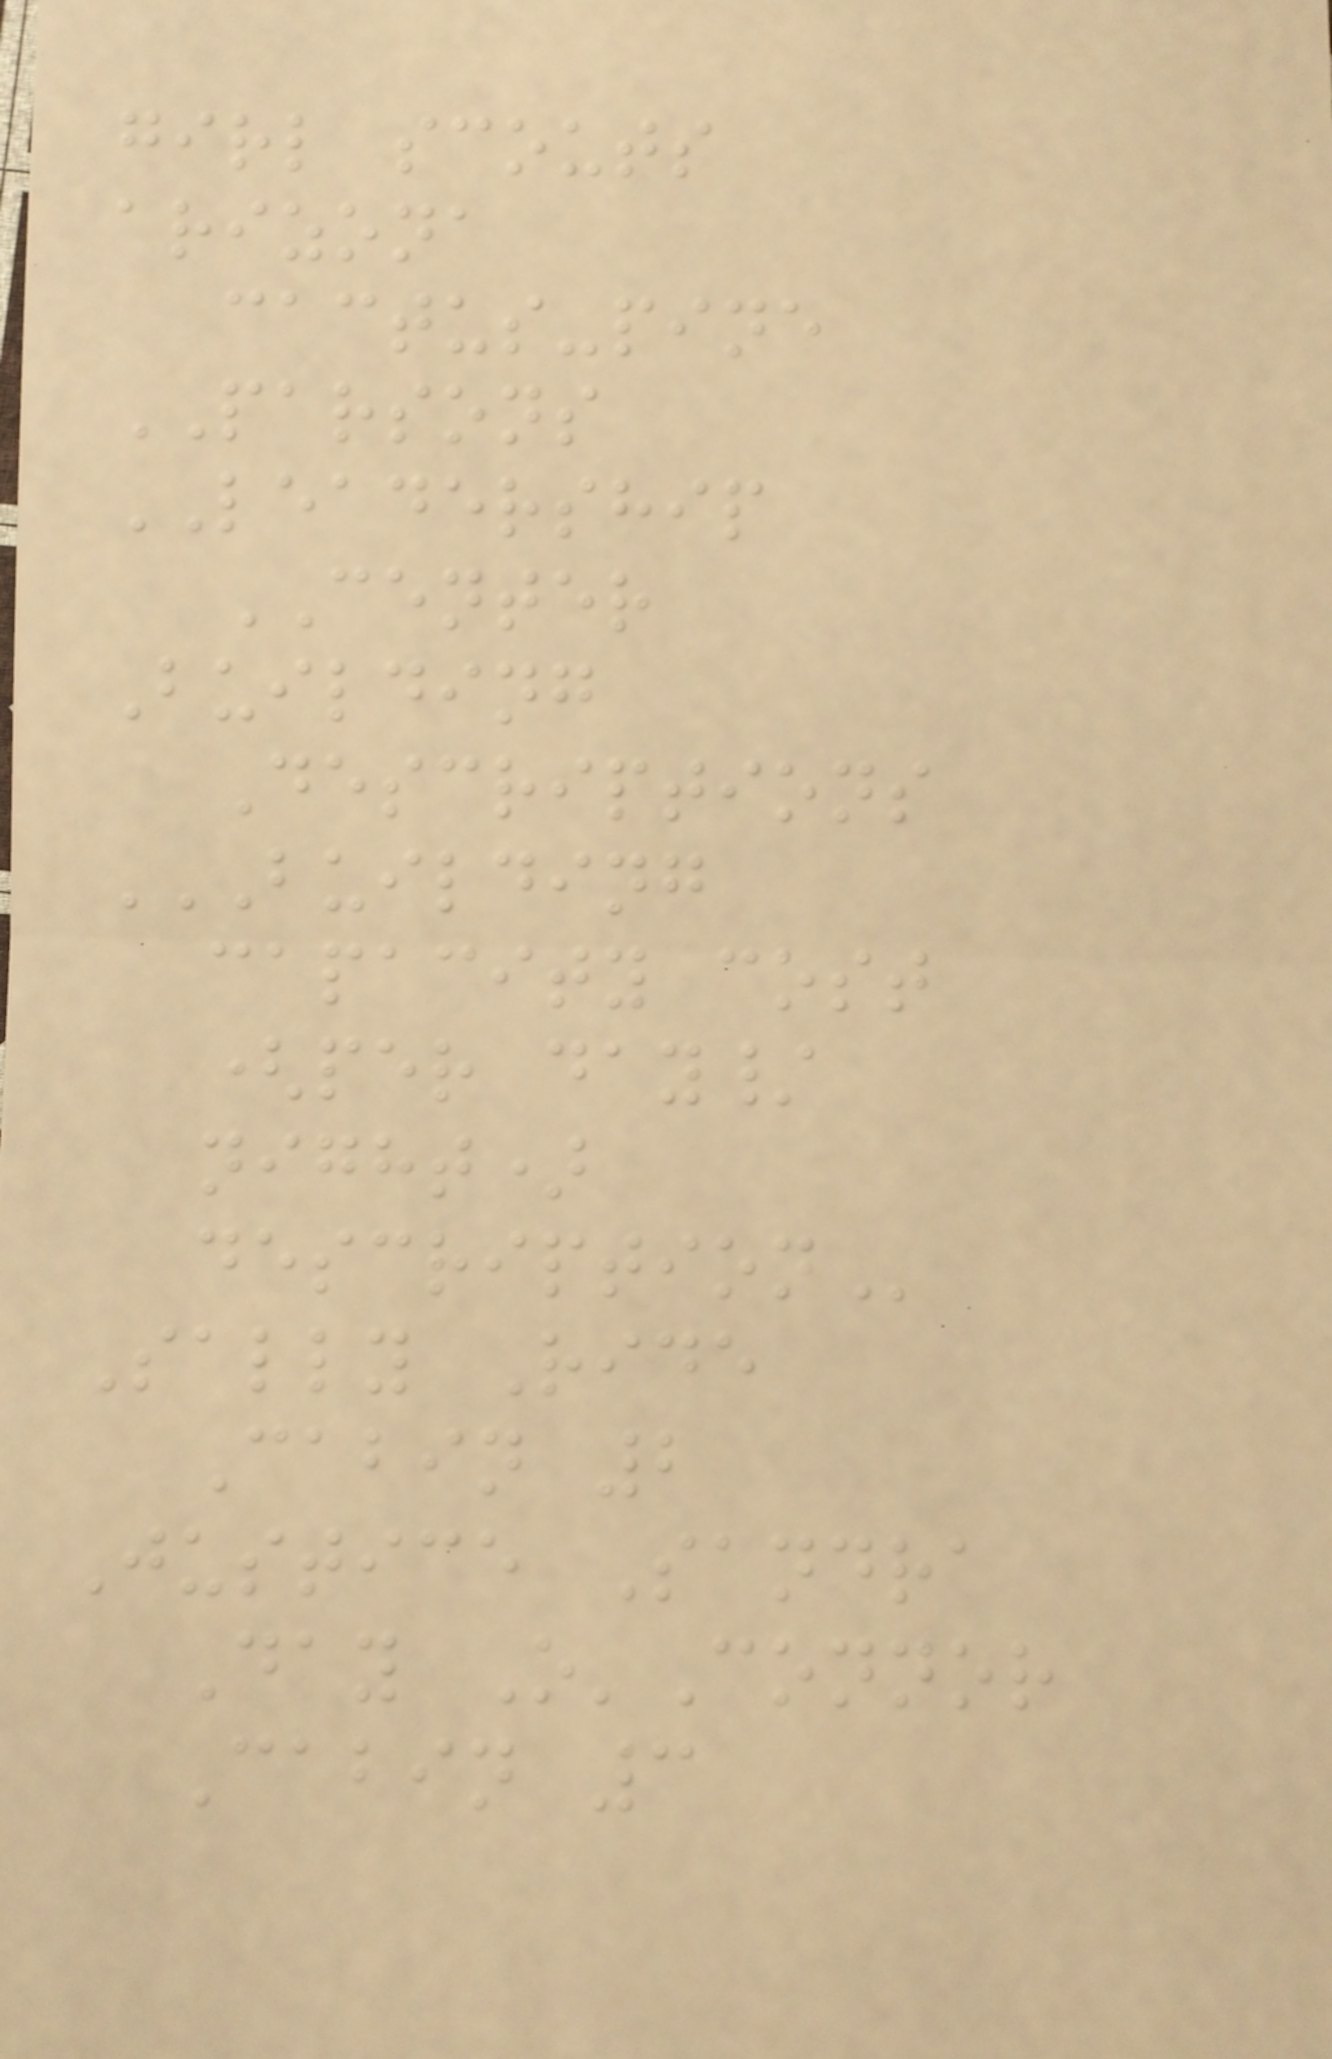girl scouts
arizona
cactus-pine
PARSONS
LEADERSHIP
CENTER
Building
Descriptions
BUILDING
CAPACITY COST
(PER DAY/
NIGHT)
DESCRIPTION
Sally Ride
Cabin 2
Justice Sandra
Day O'Connor
Cabin 3
